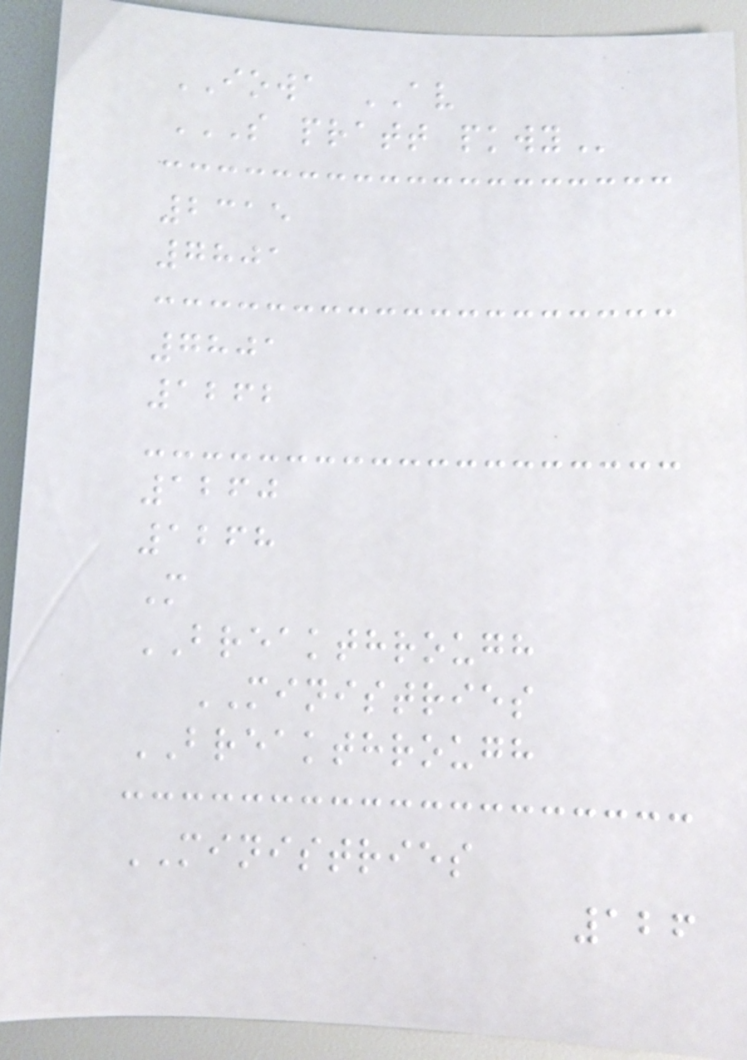IOWA AV
S PRATT PKWY
2315
7801
7801
1262
1260
1268
M
BREAKTHROUGH
MINISTRIES
BREAKTHROUGH
MINISTRIES
126
